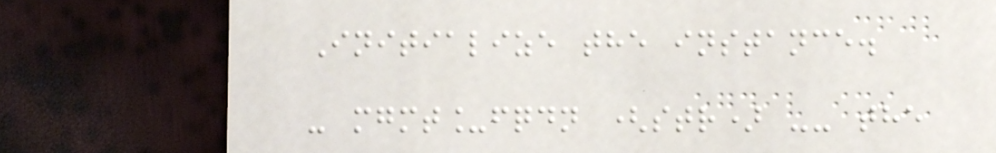Initialize the instance.
- mgmt_fqdn (str) -- the
